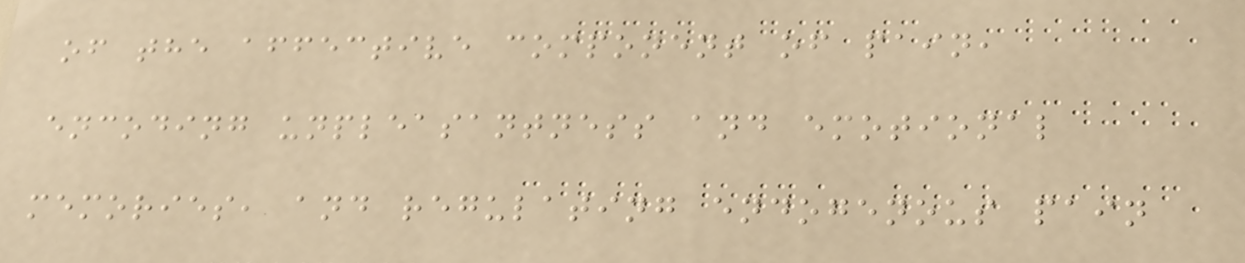of the affective component of pain,
encoding unpleasantness and emotional
memories, and regulating endogenous pain
